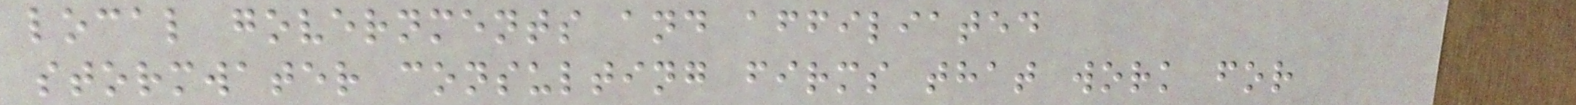local governments and affiliated
stormwater consulting firms that work for
